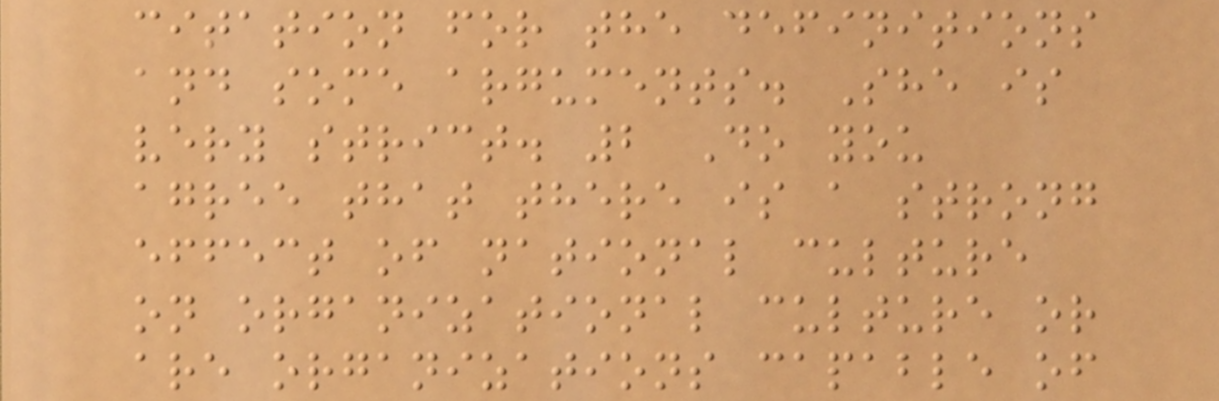citation for the definitions
and some arguments. She is
very strict. 2 Do you
agree that there is a strong
effect of national culture
on organizational culture or
are organizations capable of
